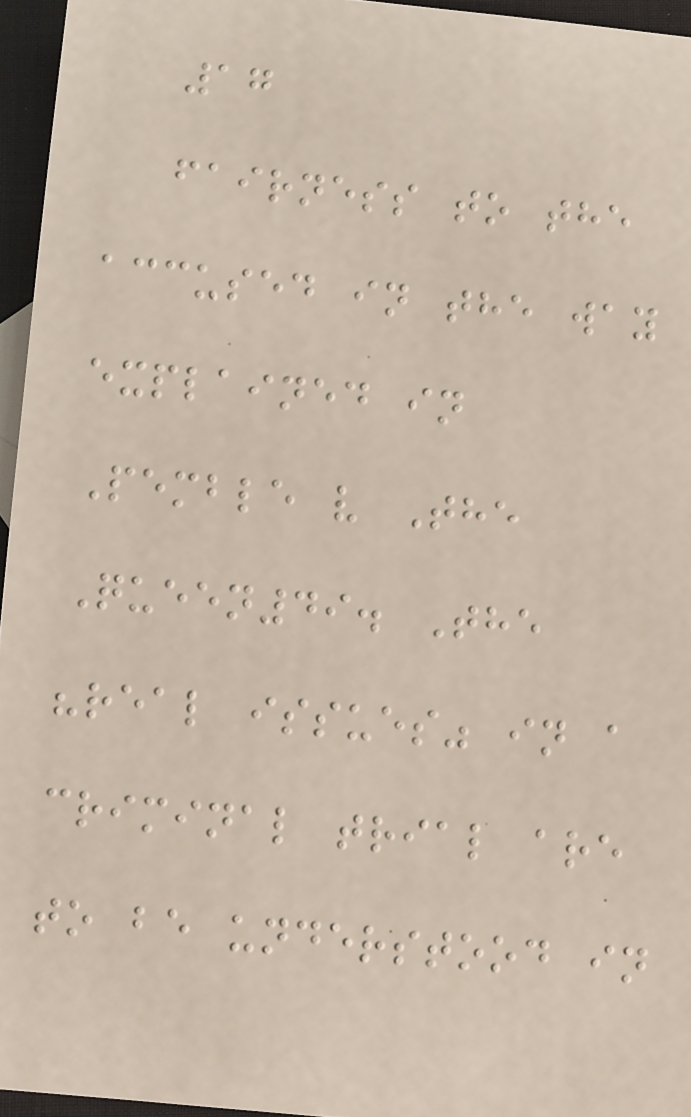17
fairness to the
accused in the way
explained in
Pemble v The
Queen49. The
"real issues" in a
criminal trial are
to be understood in
